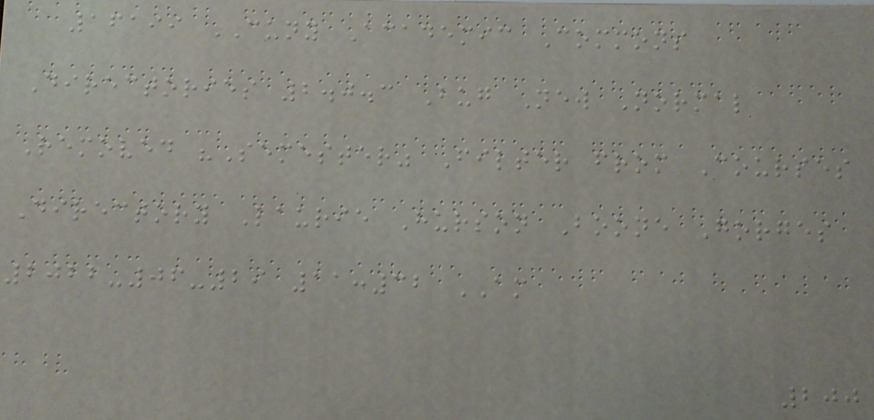16199 CUNY Academic Commons
Directories 2.0.3 Bug New Normal
Removed "Semester" Filter from Courses
Directory Laurie Hurson Boone Gorges
2022-06-29 11:32 AM
200
